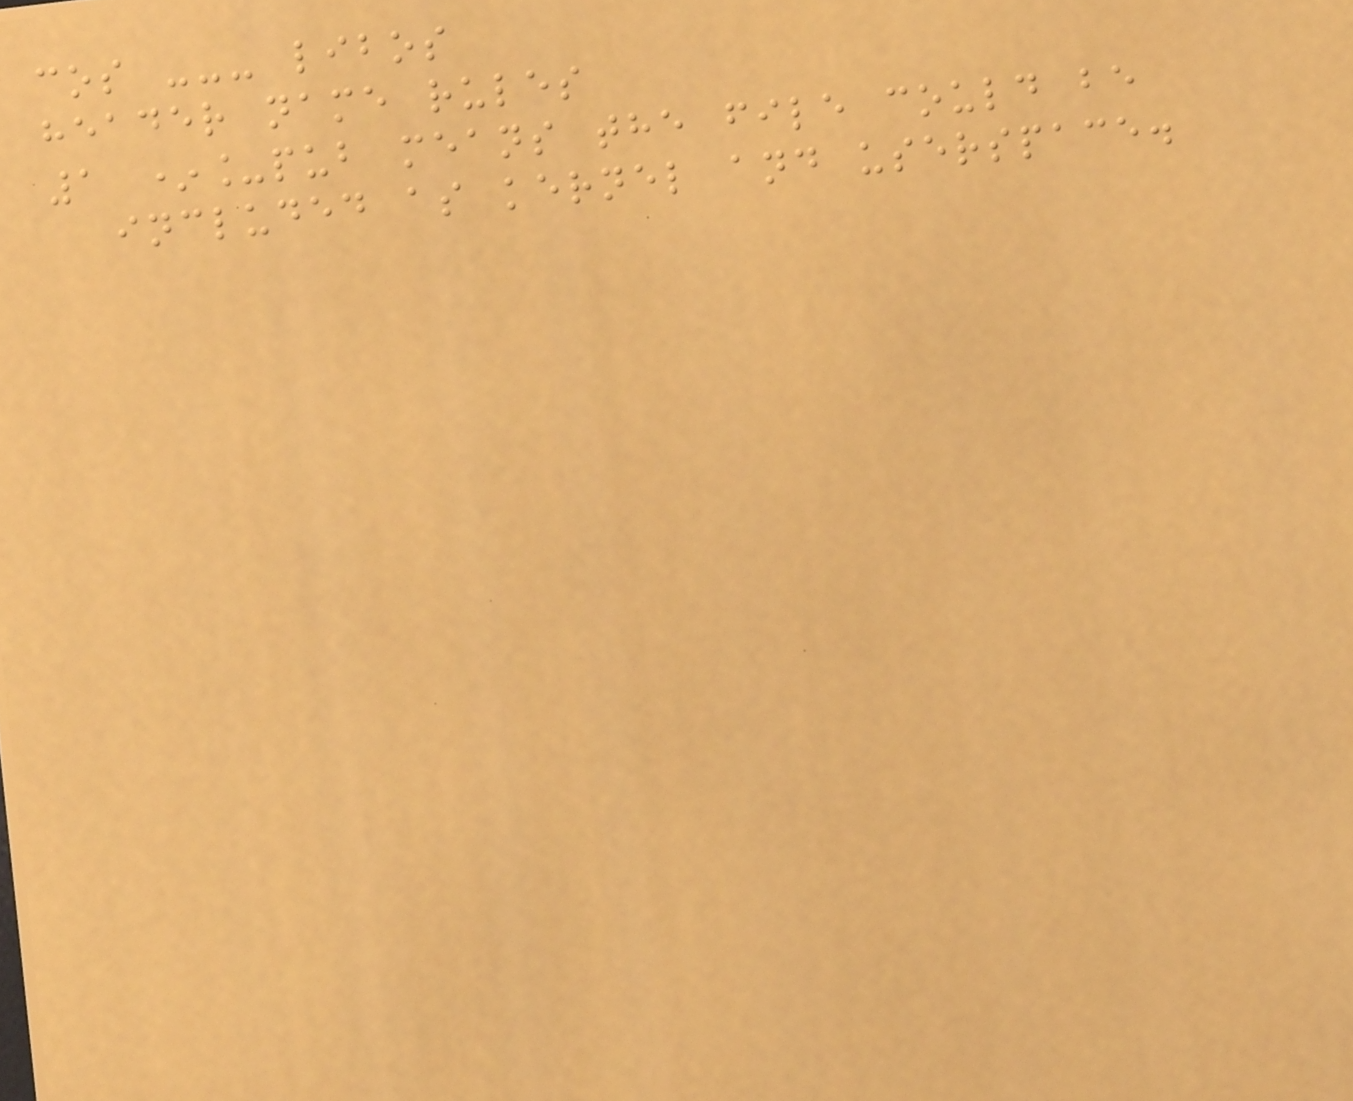cos --- libos
header name rules
1 *_pub means the file could be
included as kernel and userspace.
